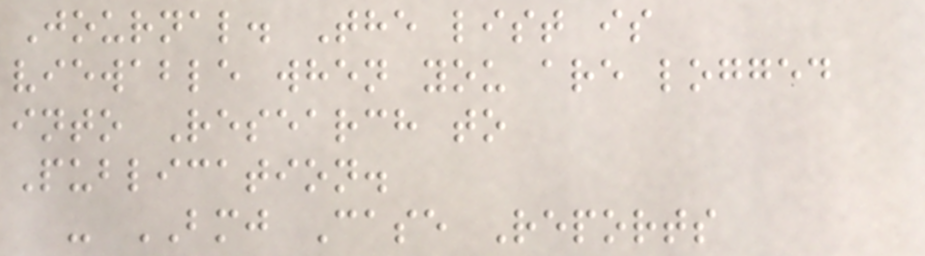Journal. The list is
viewable when you are logged
into Research to
Publication.
- BMJ Case Reports
